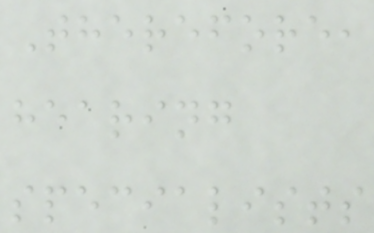Therefore,
hearing
specialists
